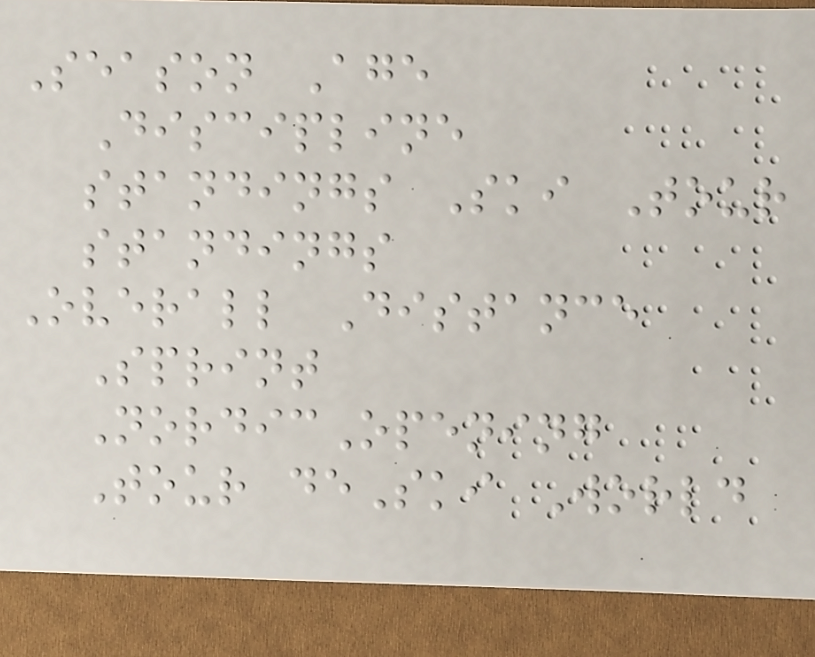Season Age
Discipline
standings Ski Tour
standings
Overall Distance
Sprint
NordicOpening
Tour deSki World
